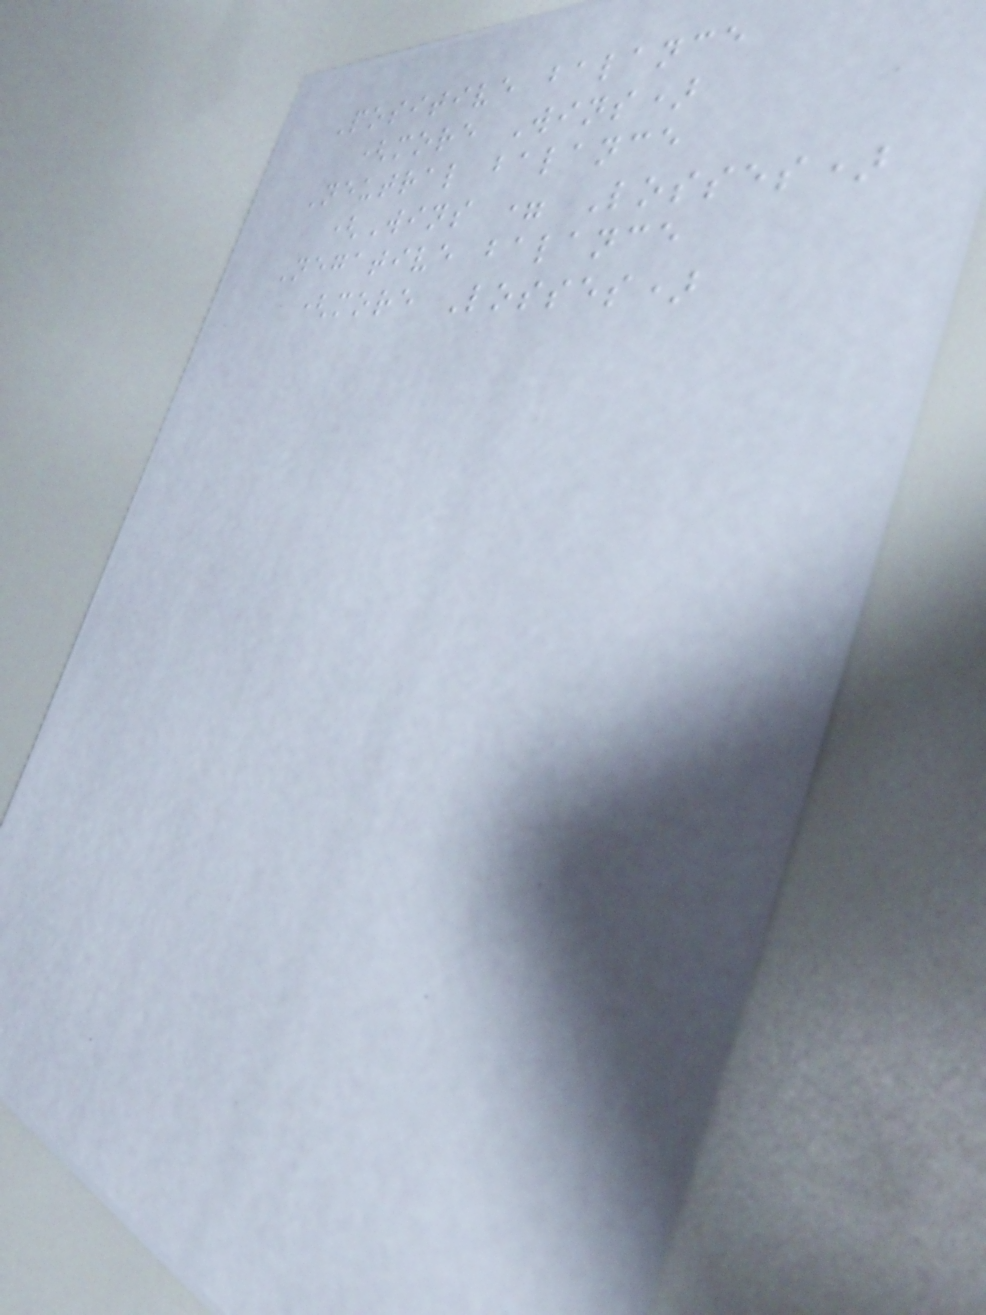Positive balance
(more Wins)
Neutral balance
(Wins = Losses)
Negative balance
(more Losses)
